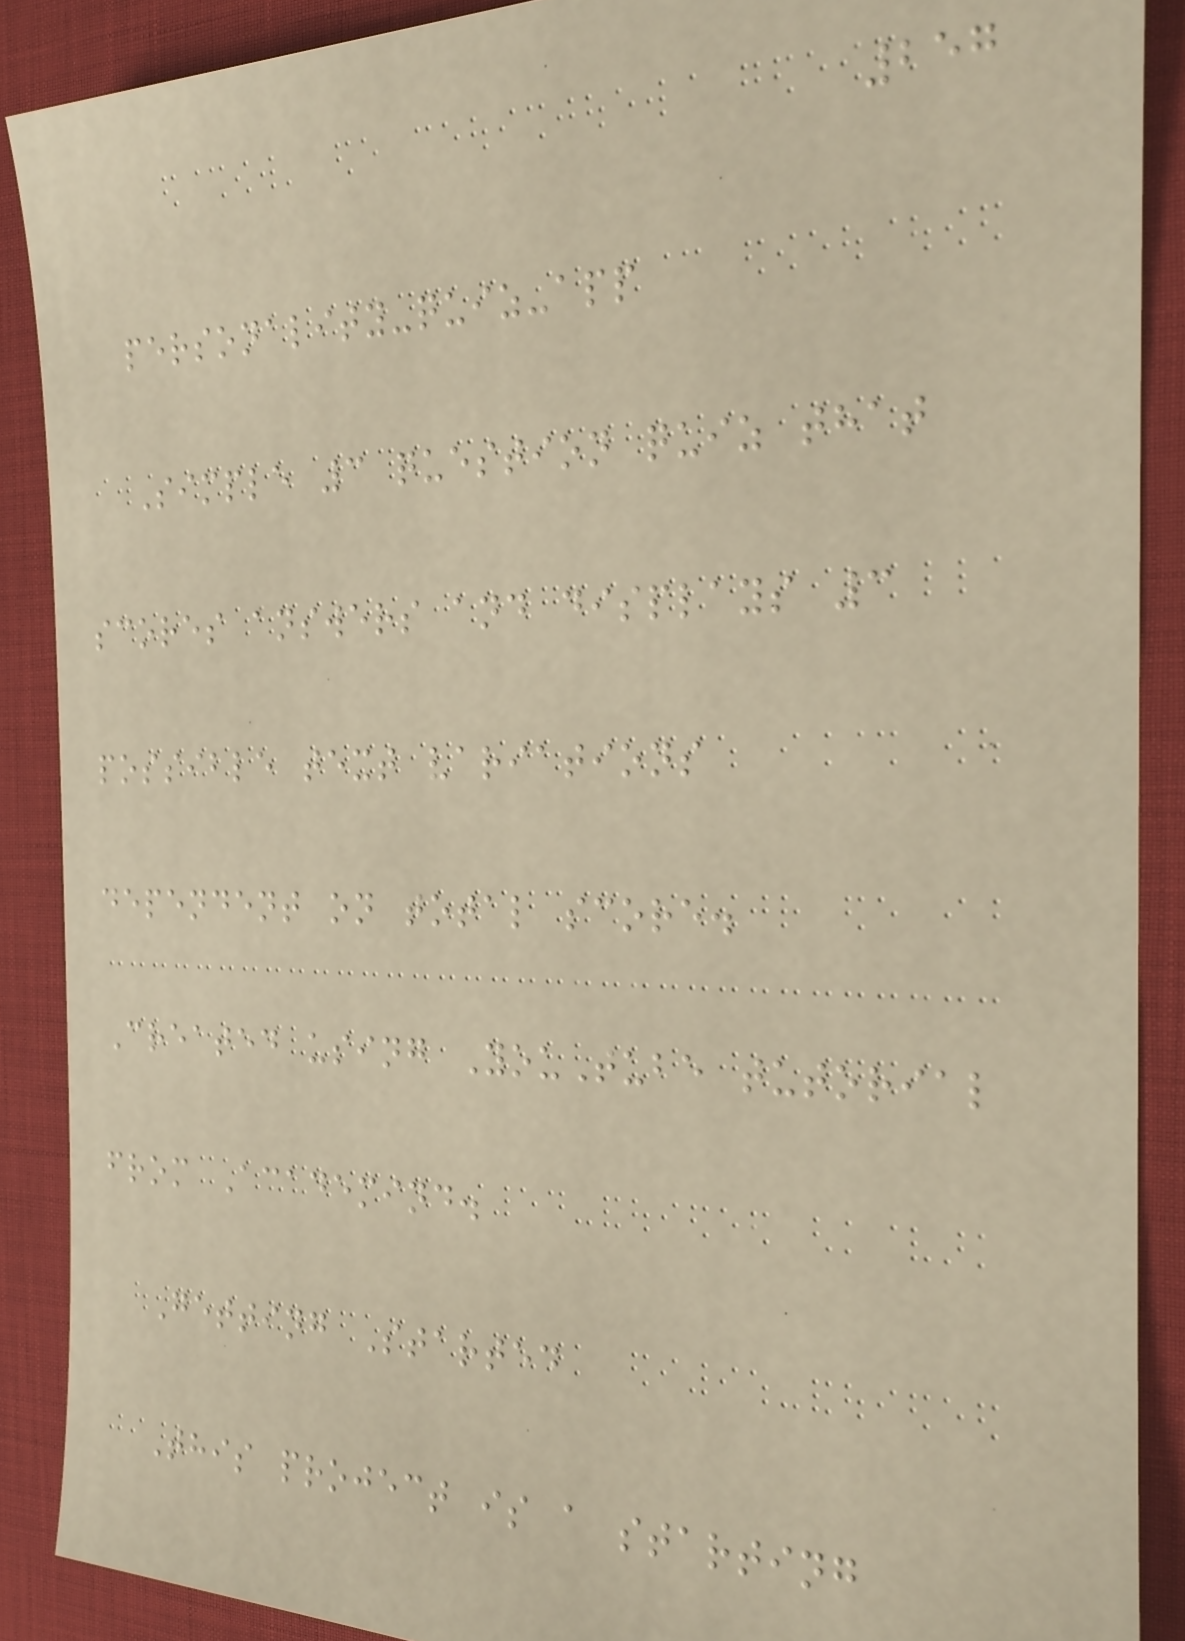257
personality-quiz-app
Simple 3 question quiz that
scores answers and displays 3
possible text variations
dependent on total score.
Created using YouTube tutorial
from Academind.
Getting Started
This project is a starting
